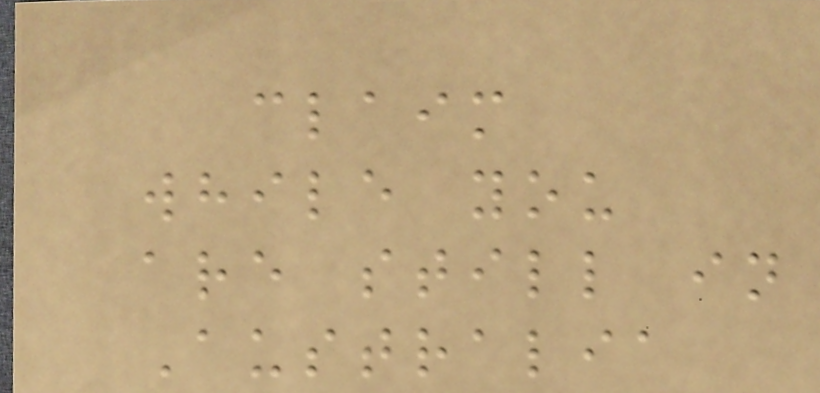claim
while you
are still in
Australia
